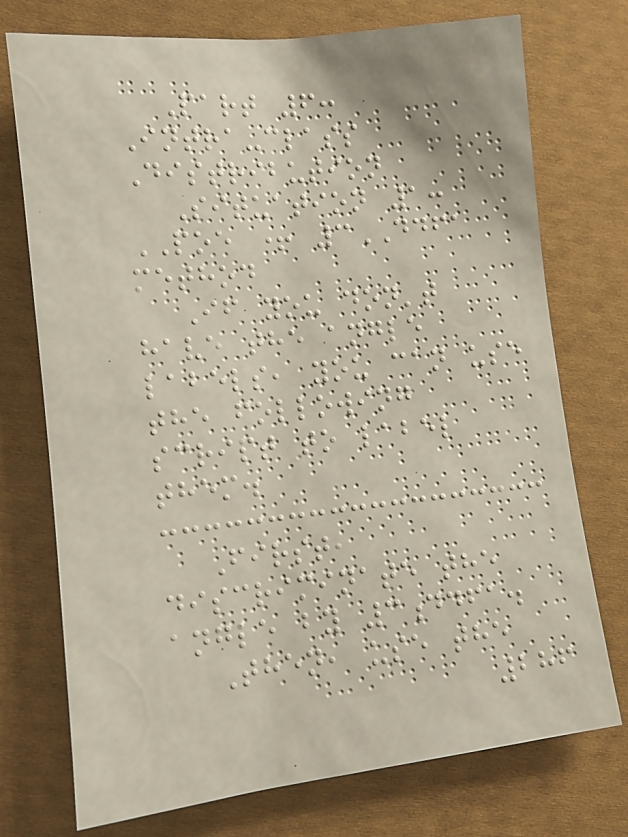Part 6:
Intra-class
Distribution
Situation 1:
POE + 3DDFA
method
If you don't
have the angle
labels, you can use
the following
script to label
them.
First,
discriminate the
angle by 3ddfa.
Then, use the
286
